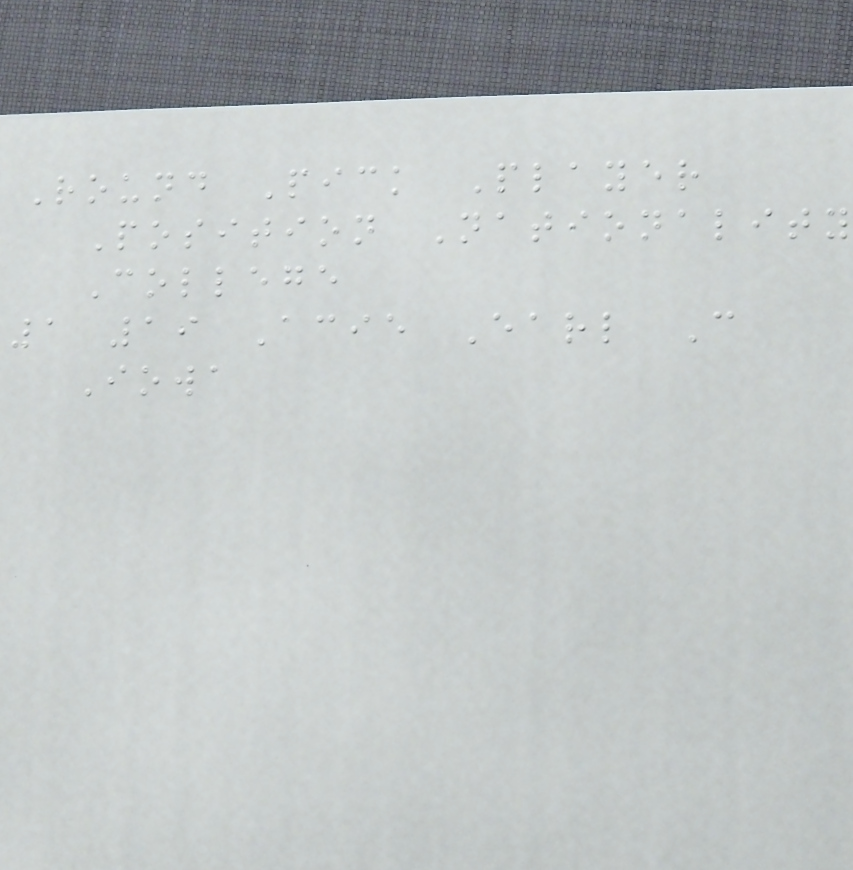Round Pick Player
Position Nationality
College
1 19 Acie Earl C
Iowa
